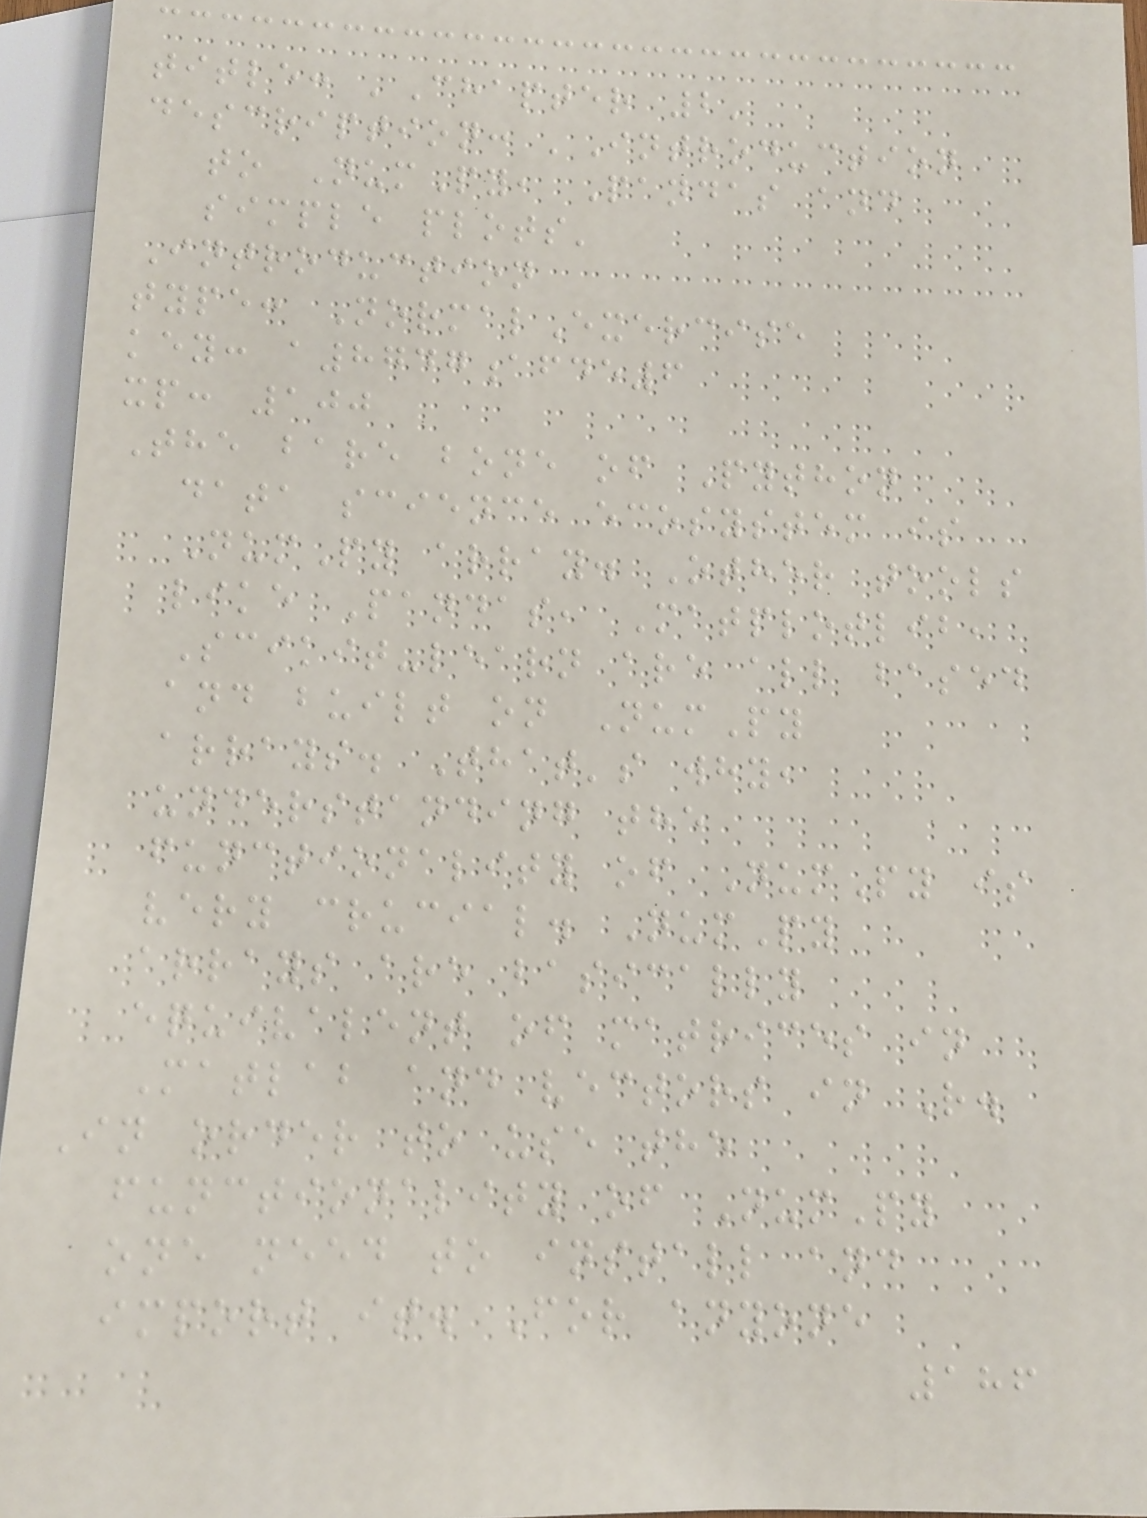title: 'Chapter 2'
description: 'Introduction
to NumPy, Pandas and
simple plots'
Introduction
type: NormalExercise
key: a8747afde6
xp: 100
The bare bone of Python
data science ecosystem is
NumPy array. Other tools
like Pandas, Matplotlib,
Scikit-learn are all based
and built on NumPy
arrays. That's why,
understanding the
functionality of NumPy is
very crucial. NumPy
arrays are basically
equivalent of matrices in
Matlab and vectors in R.
In order to use the
functionality of NumPy
one need to install and
import it. For anyone
186
